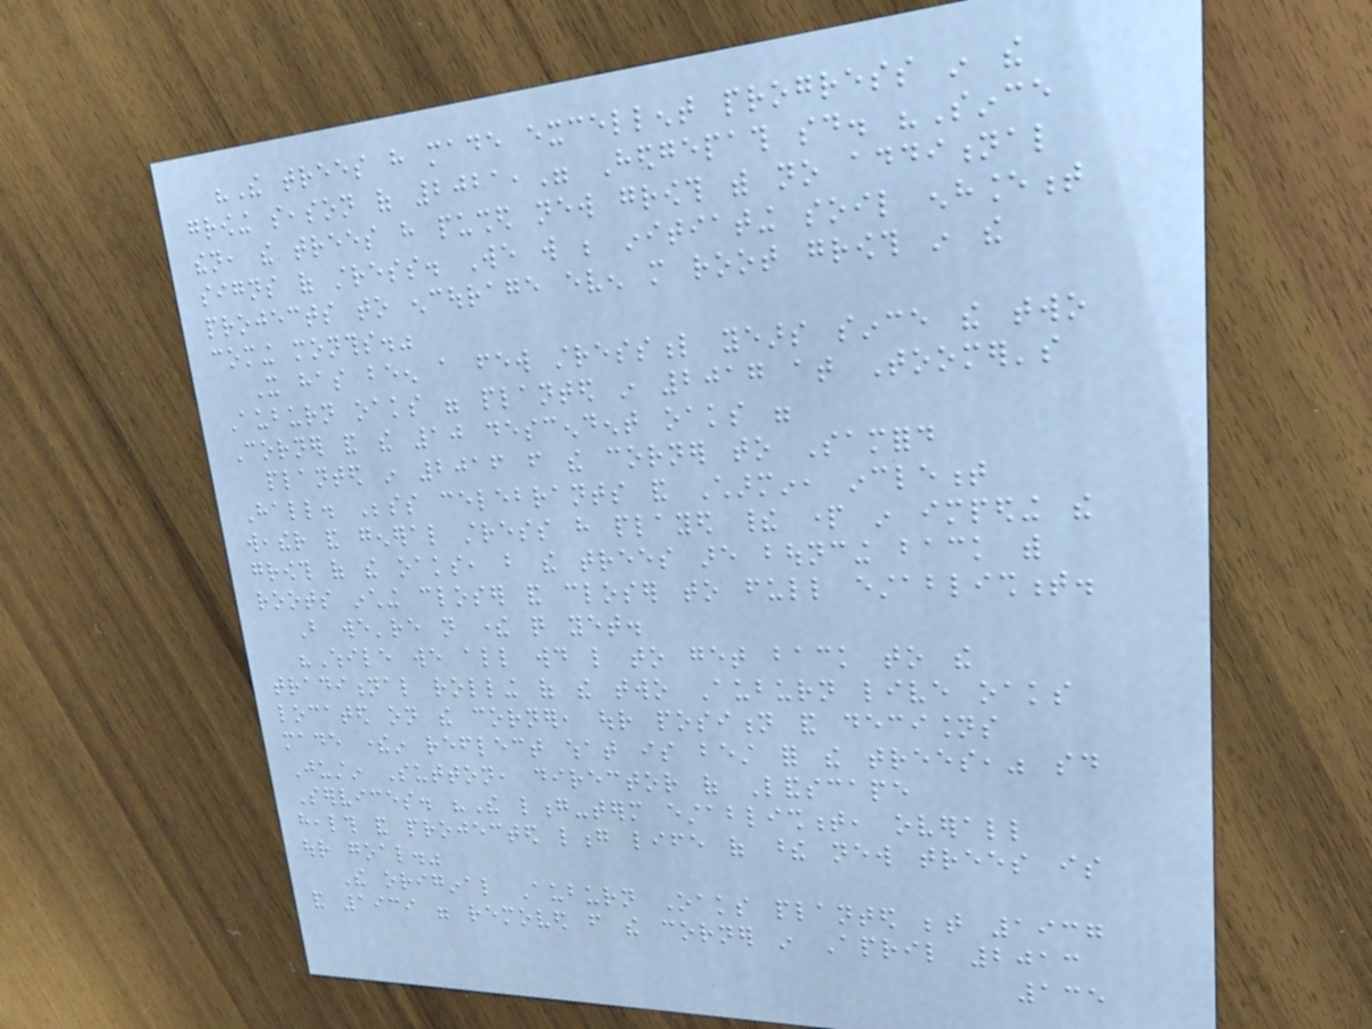"The trees have made excellent progress in the
growing season of 2021," Hedgepath said. "Since
then, the trees have pushed new growth with no additional
signs of stress. We will be initiating soil enhancement
projects to encourage even more root growth in the
coming months."
It has been a few stressful years since the two
Auburn oaks were planted in 2017 at Toomer's
Corner and the 10 descendent oaks were
planted in 2016 from the corner to Samford
Hall. Besides celebrants and Charmin, inclement
weather and general stress have played their part in impeding the
growth of the oaks, but the trees are bouncing back with
roots inching closer and closer to full establishment.
But we're not there quite yet.
"While we all would like to get back to the
traditional rolling of the two Auburn live oaks
located on the corner, our position and decisions
made therein reflect what is best for the trees," said
Justin Sutton, director of Landscape
Services. "The long-term establishment, overall
health and projected long life of these new trees is
our goal."
The original Auburn Oaks planted between 1937
and 1939 were removed from the corner in April 2013
135
